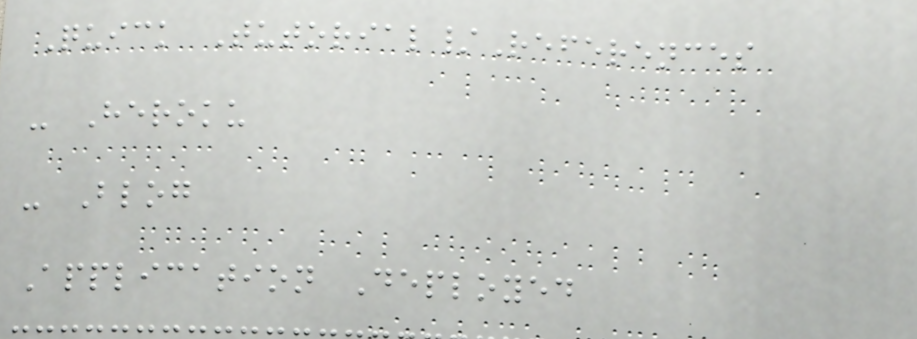Quick Tutorial/References
- Heroku
- Blog
Application Deployed
